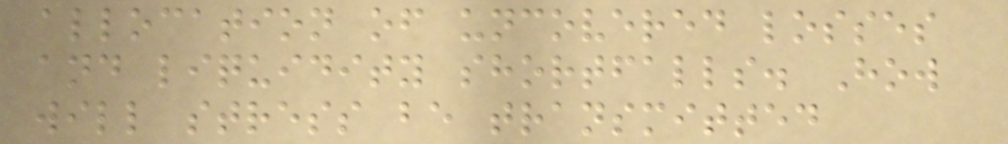allocation of uncovered losses
and liquidity shortfalls. How
will stress be transmitted
